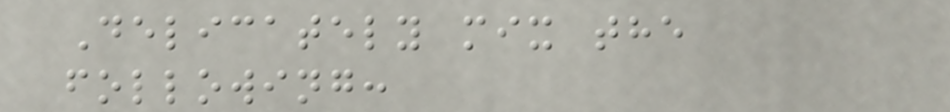Delicately mix the
following:
